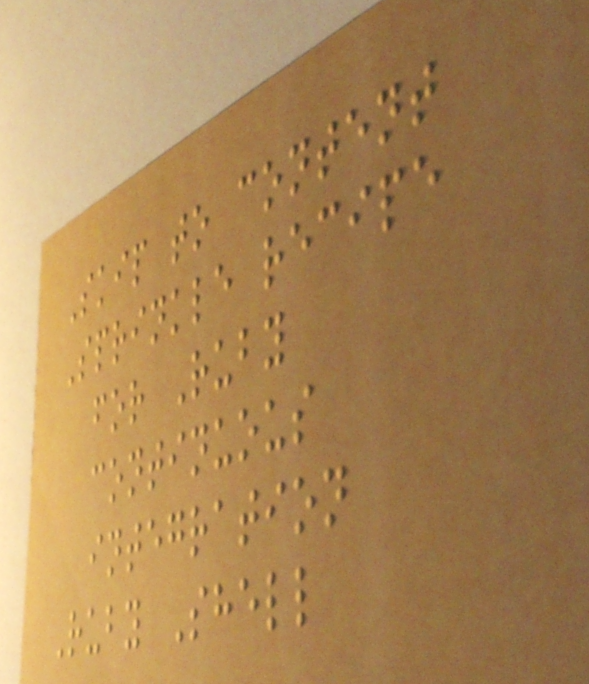Skip to content
Sprinkle recipe
for Ruby
continuous
integration
Ruby Shell
